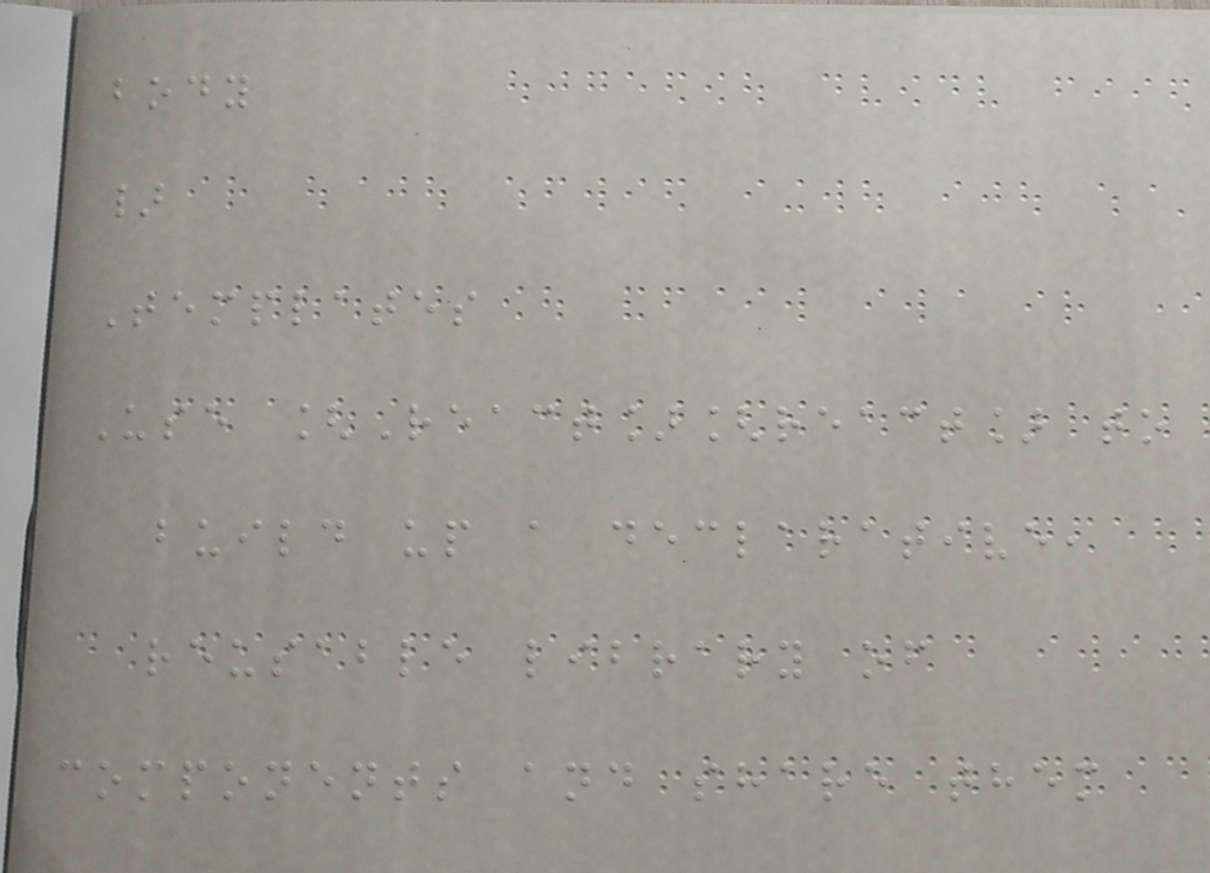body
}
Templates
Use [React][react] to
build up a declarative,
reusable library of
components and share them
